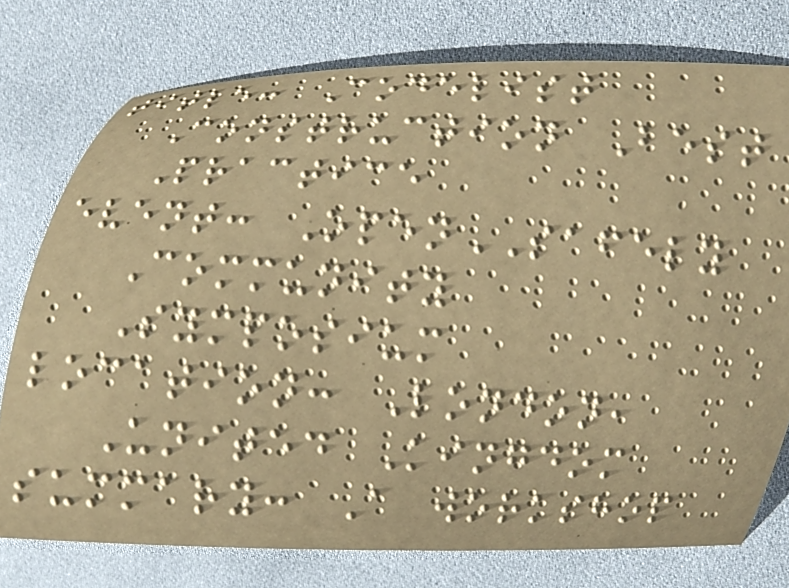title: Codelist
Construction Best
Practice
event: OpenSAFELY
Community
Symposium
location: London,
United Kingdom
summary: A workshop
